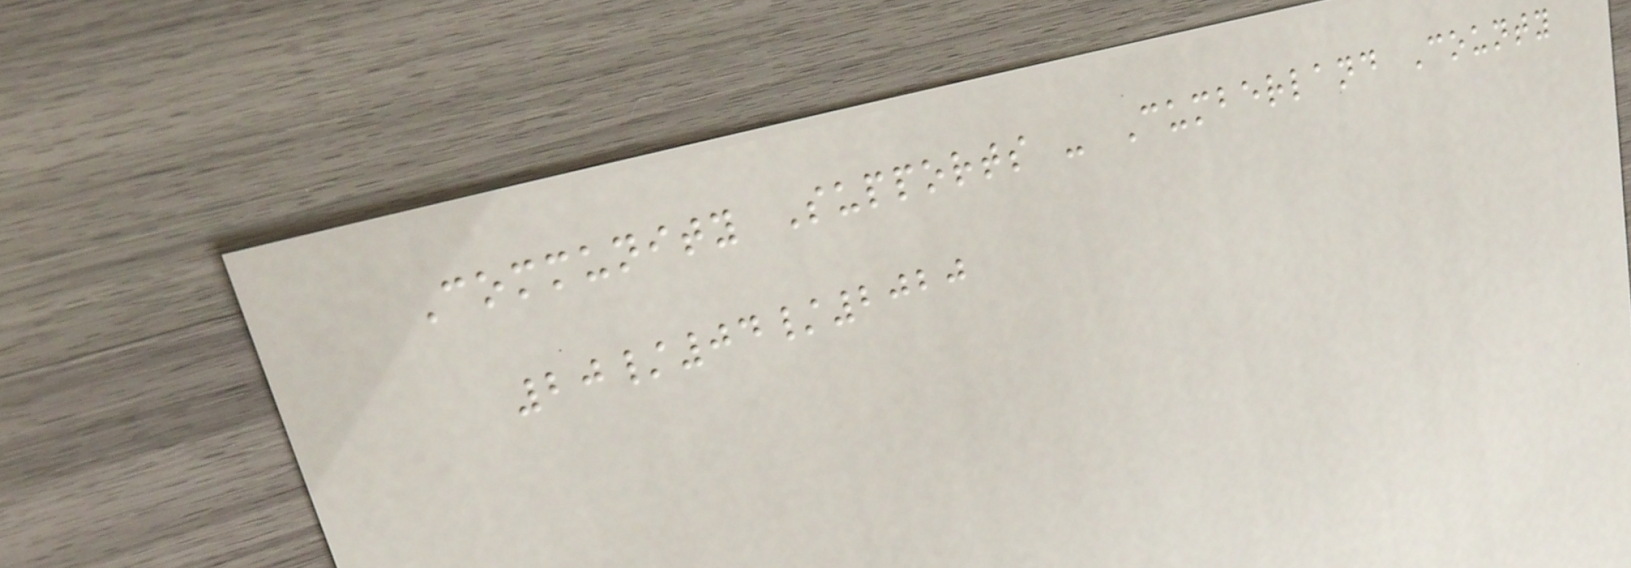Community Supports - Cumberland County
20/04/2020
